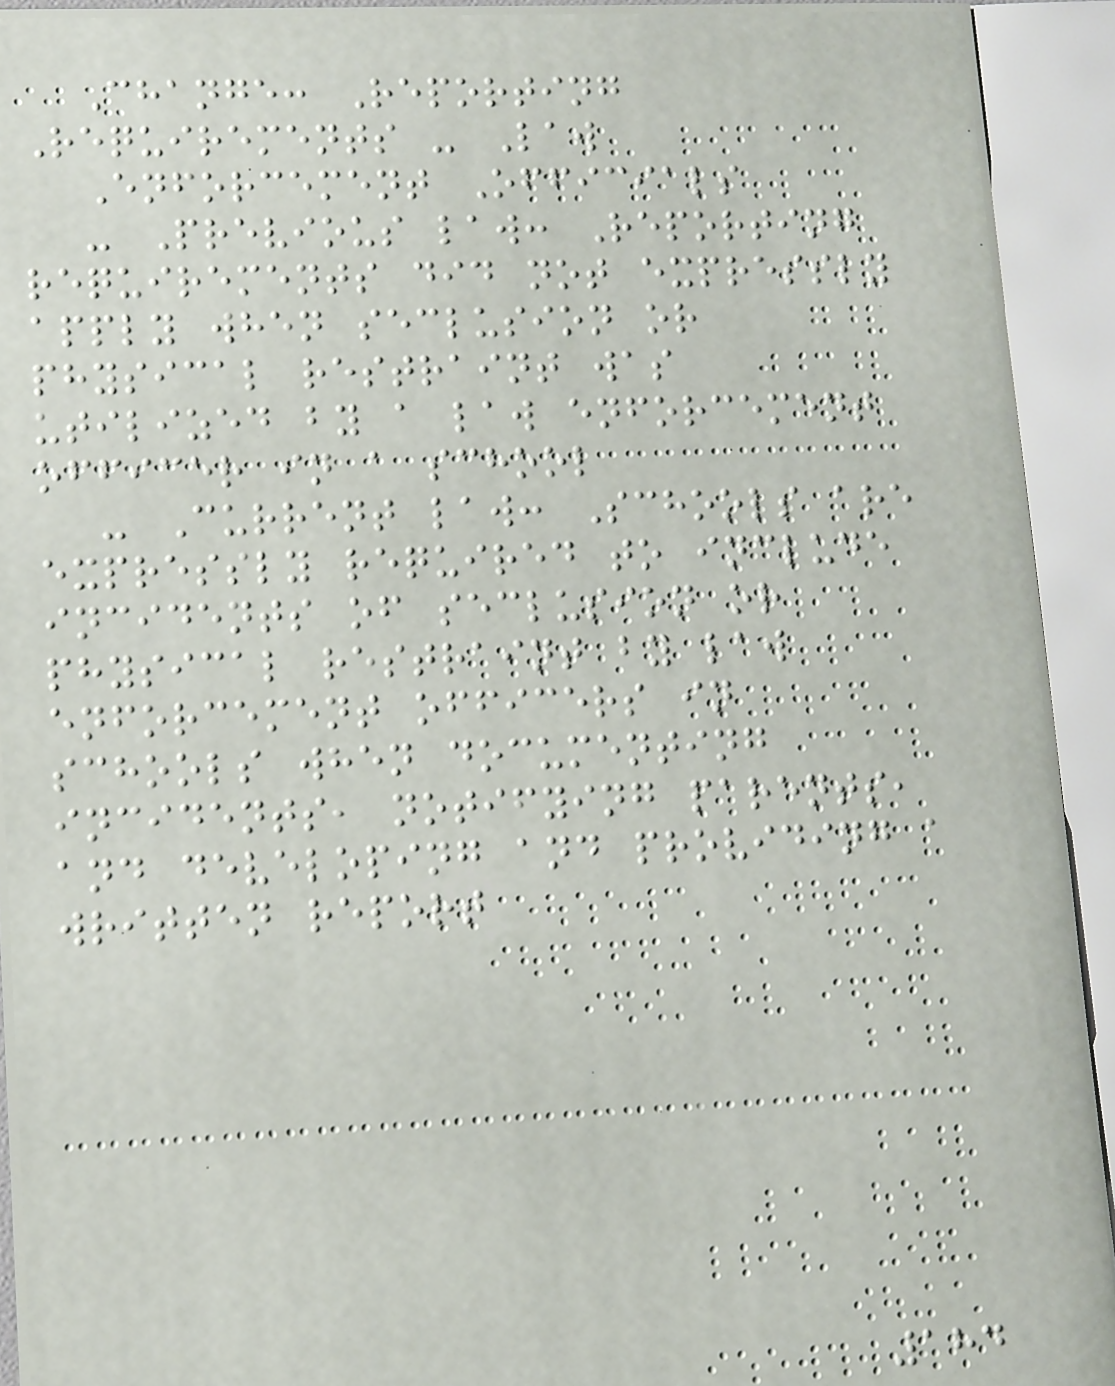Change: Reporting
Requirements - Law
Enforcement Officials
- Previous law: Reporting
requirements did not expressly
apply when seclusion or
physical restraint was
utilized by a law enforcement
officer in a school
- Current law: Schools are
expressly required to include
incidents of seclusion or
physical restraint by law
enforcement officers in
schools when documenting
incidents, notifying parents,
and developing and providing a
written report
184
